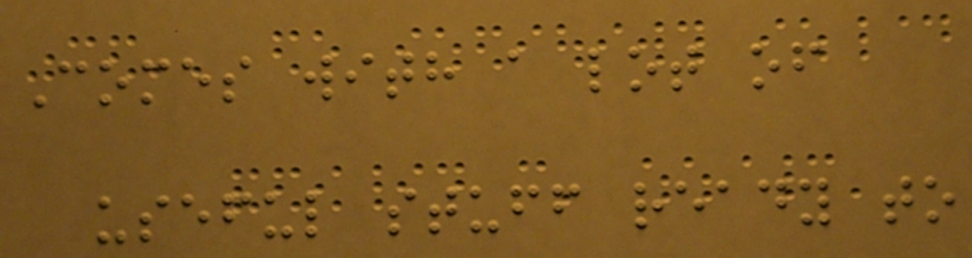Comes with a lot of
useful stuff ready to
